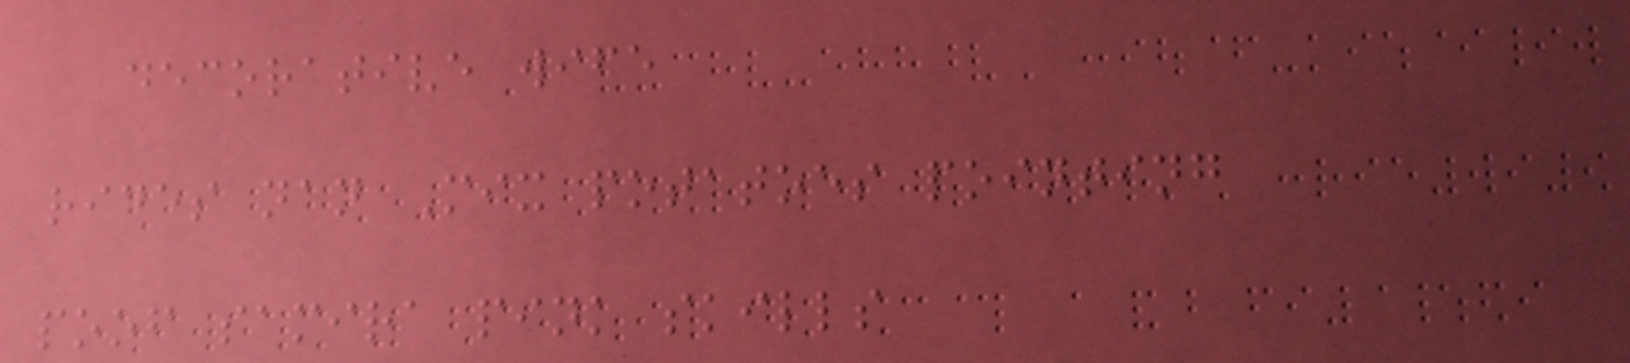decorative wife
rides nan Mix potatoes pointing
poof samira pink skills
